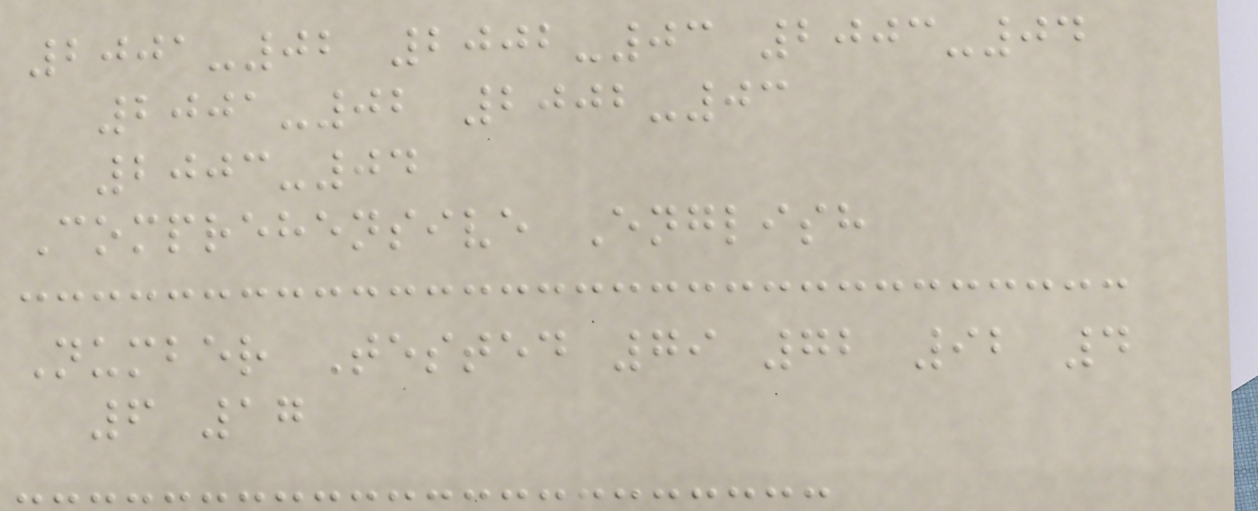2001-02 2002-03 2003-04
2001-02 2002-03
2003-04
Comprehensive English
Number Tested 79 72 92 4
6 17
